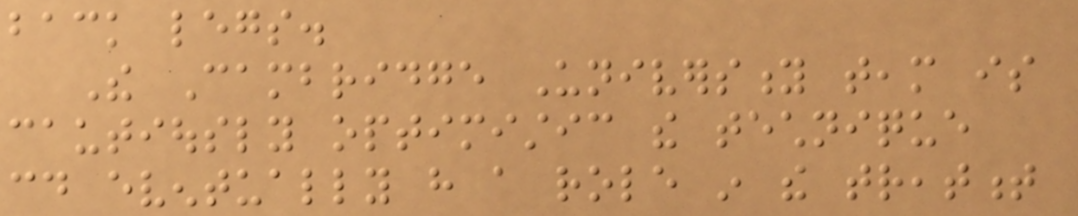back legs.
The Cambridge University team is
cautiously optimistic the technique
could eventually have a role in the treatment
